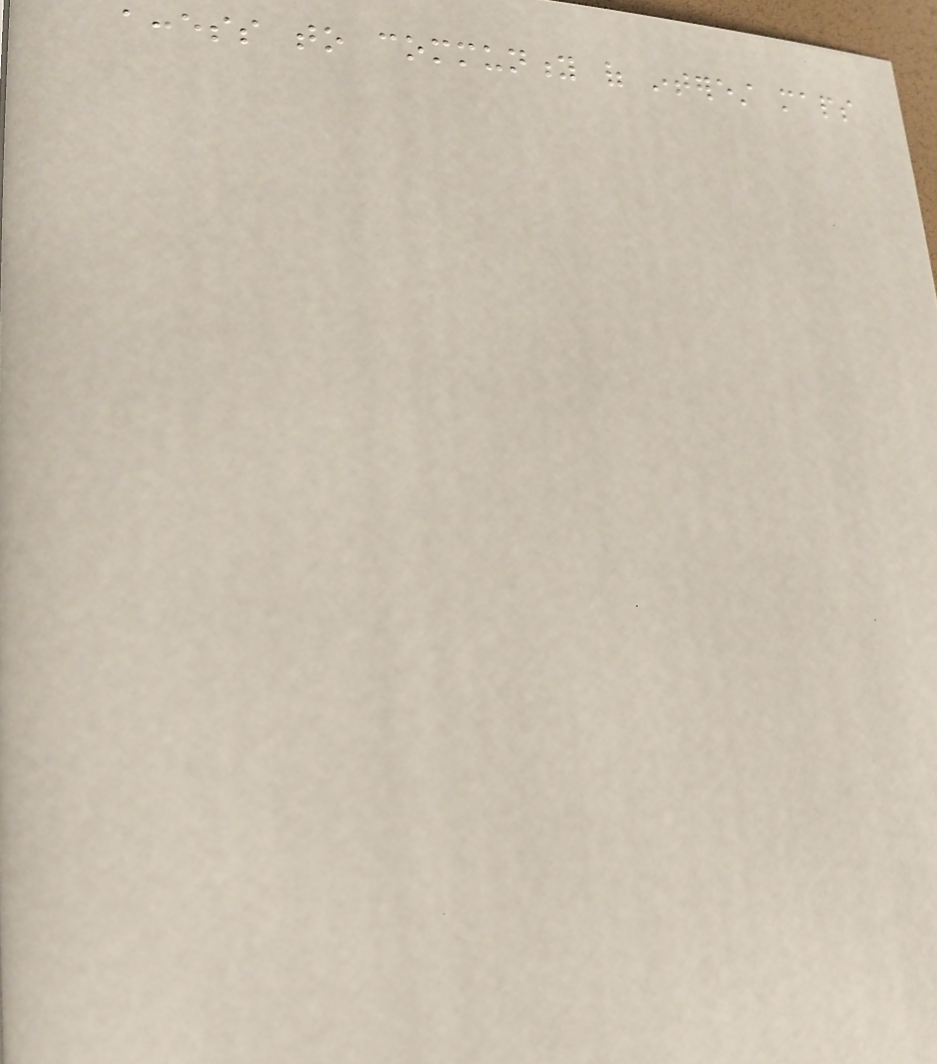access to community of interest maps
